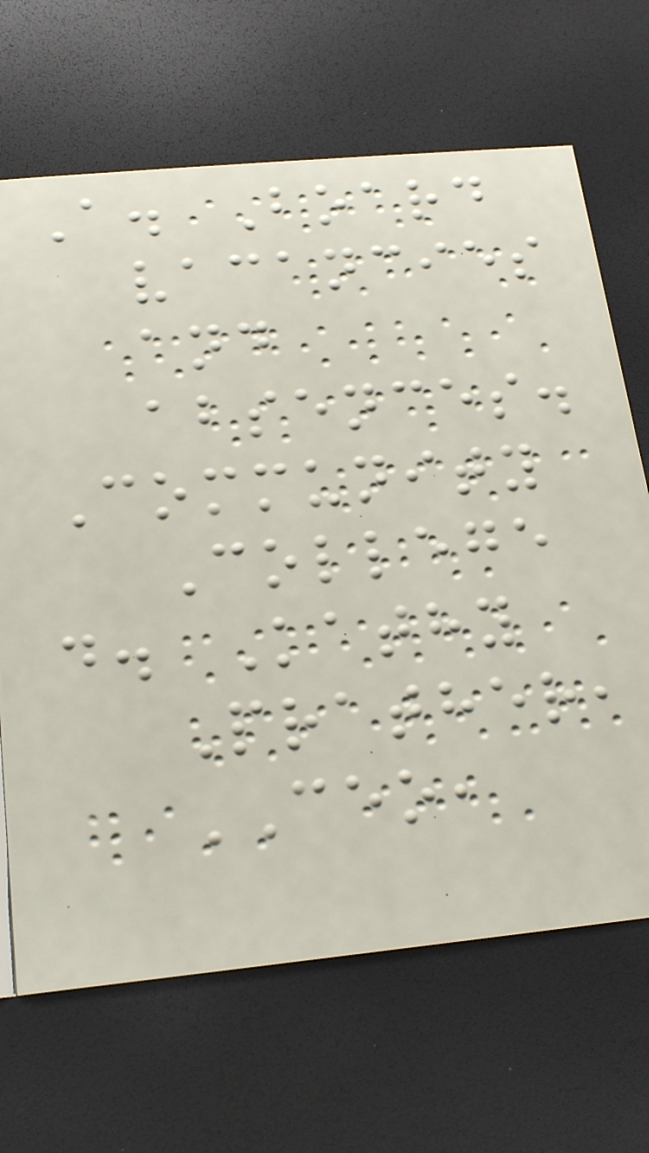A. Board
vacancies
and
absences.
Community
College
d. Kathy
Prather,
CEO,
